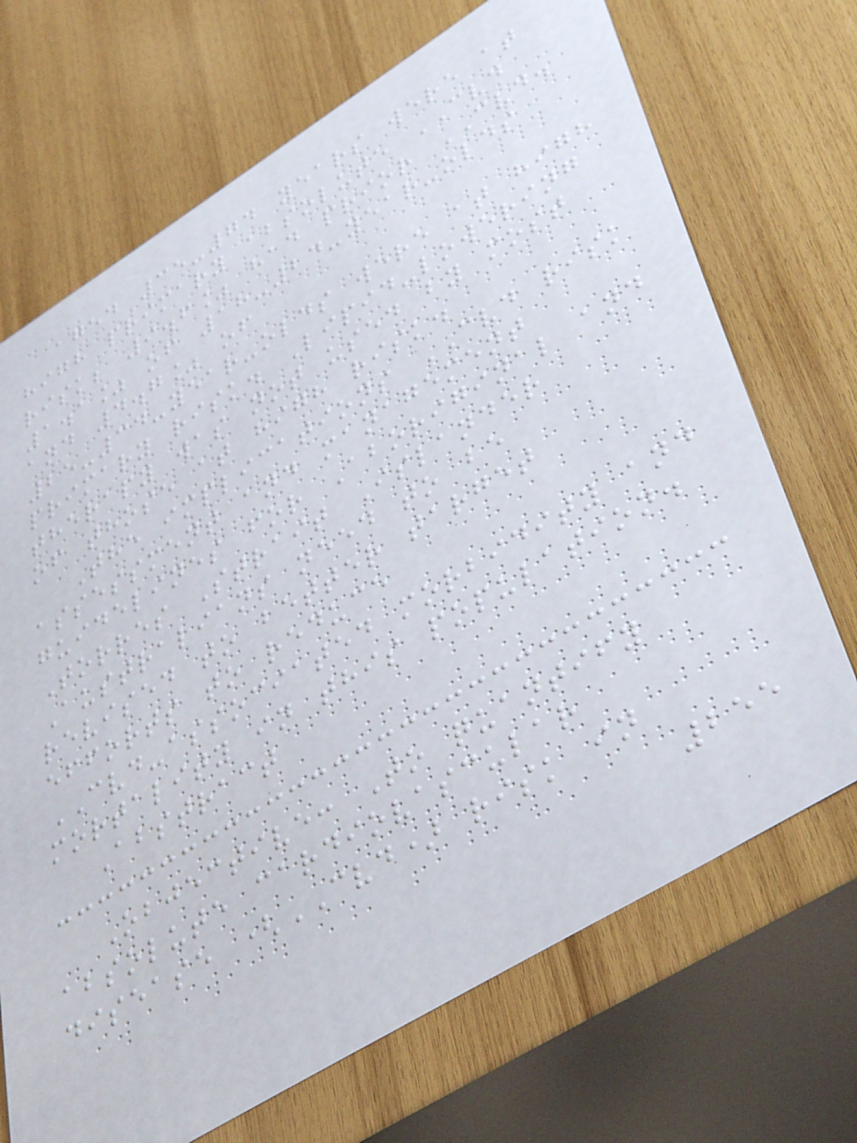aged 35-74 years were at
high primary absolute CVD
risk; 9.6% had prior CVD.
1.1% of 18-24-year-olds
and 4.7% of
25-34-year-olds were at high
primary risk. Lipid-lowering
therapy was not used by most
of those at high risk.
The implications CVD risk
assessment and management
guidelines for Aboriginal and
Torres Strait Islander
Australians need to be
revised to better target
efforts to reduce
CVD-associated morbidity and
mortality in this population.
Abstract
Objective: To quantify
absolute cardiovascular
disease (CVD) risk in
255
